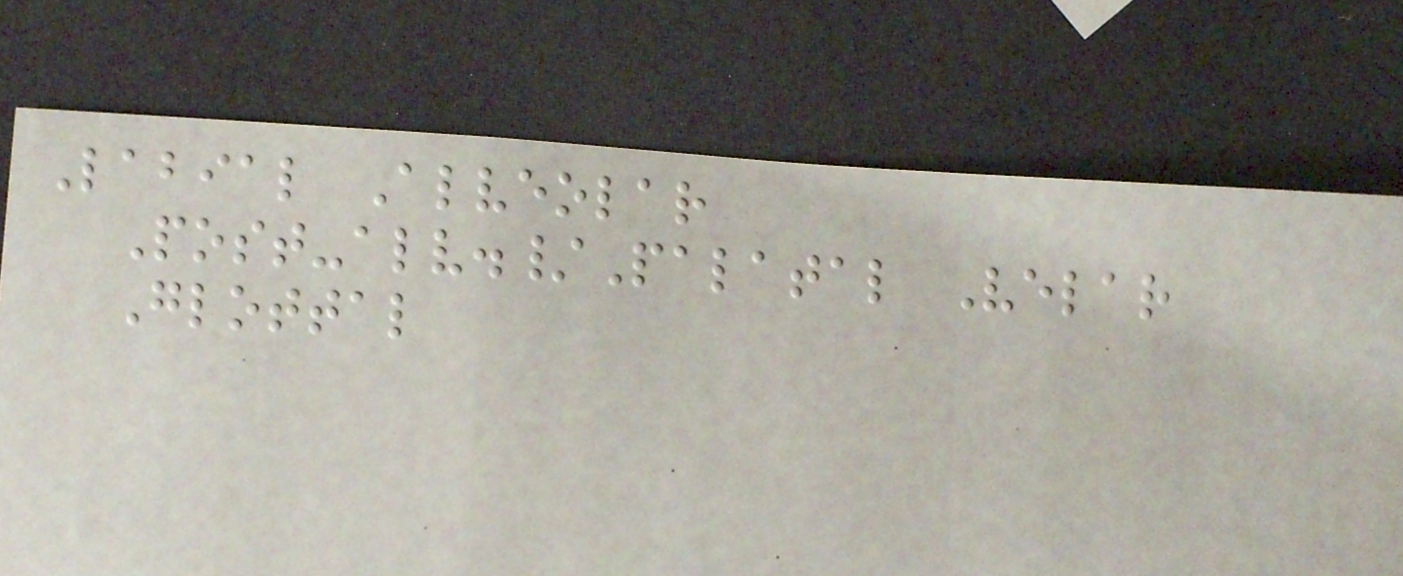Labial Alveolar
Post-alv./Palatal Velar
Glottal
